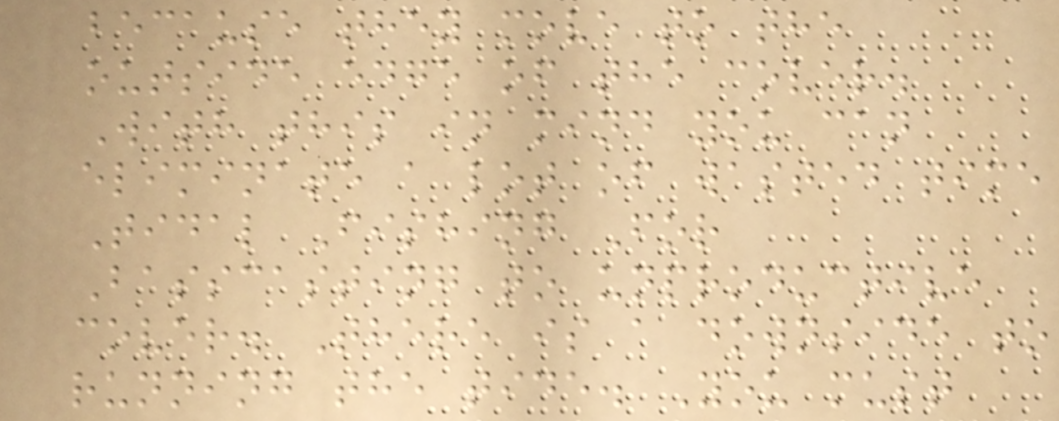because they move to the
outside edge of the cover.
With this in mind you can
eliminate a lot of wasted time
Tidal Fishing For
Basscasting to unproductive
cover. There is a downside to
running the tide. You must
